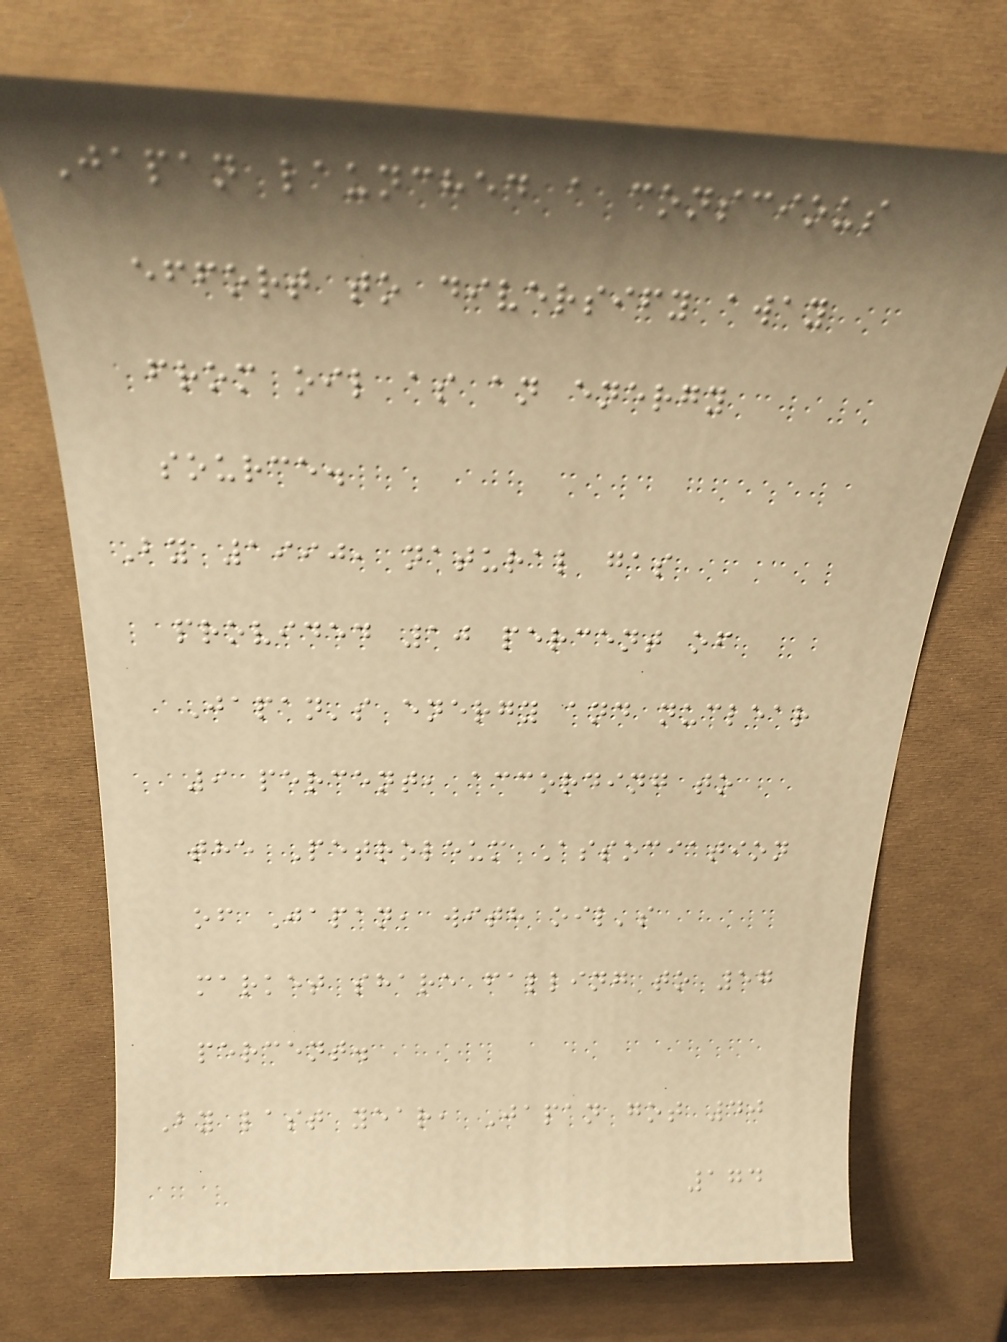Japan launched a conscious
effort to diversify away
from oil as an energy
source.
By 1990, natural gas
provided 10 percent of
Japan's energy and nuclear
9 percent, according to
the Petroleum Association
of Japan, with oil's
market share falling to 57
percent.
By last year, Japan got 40
174
